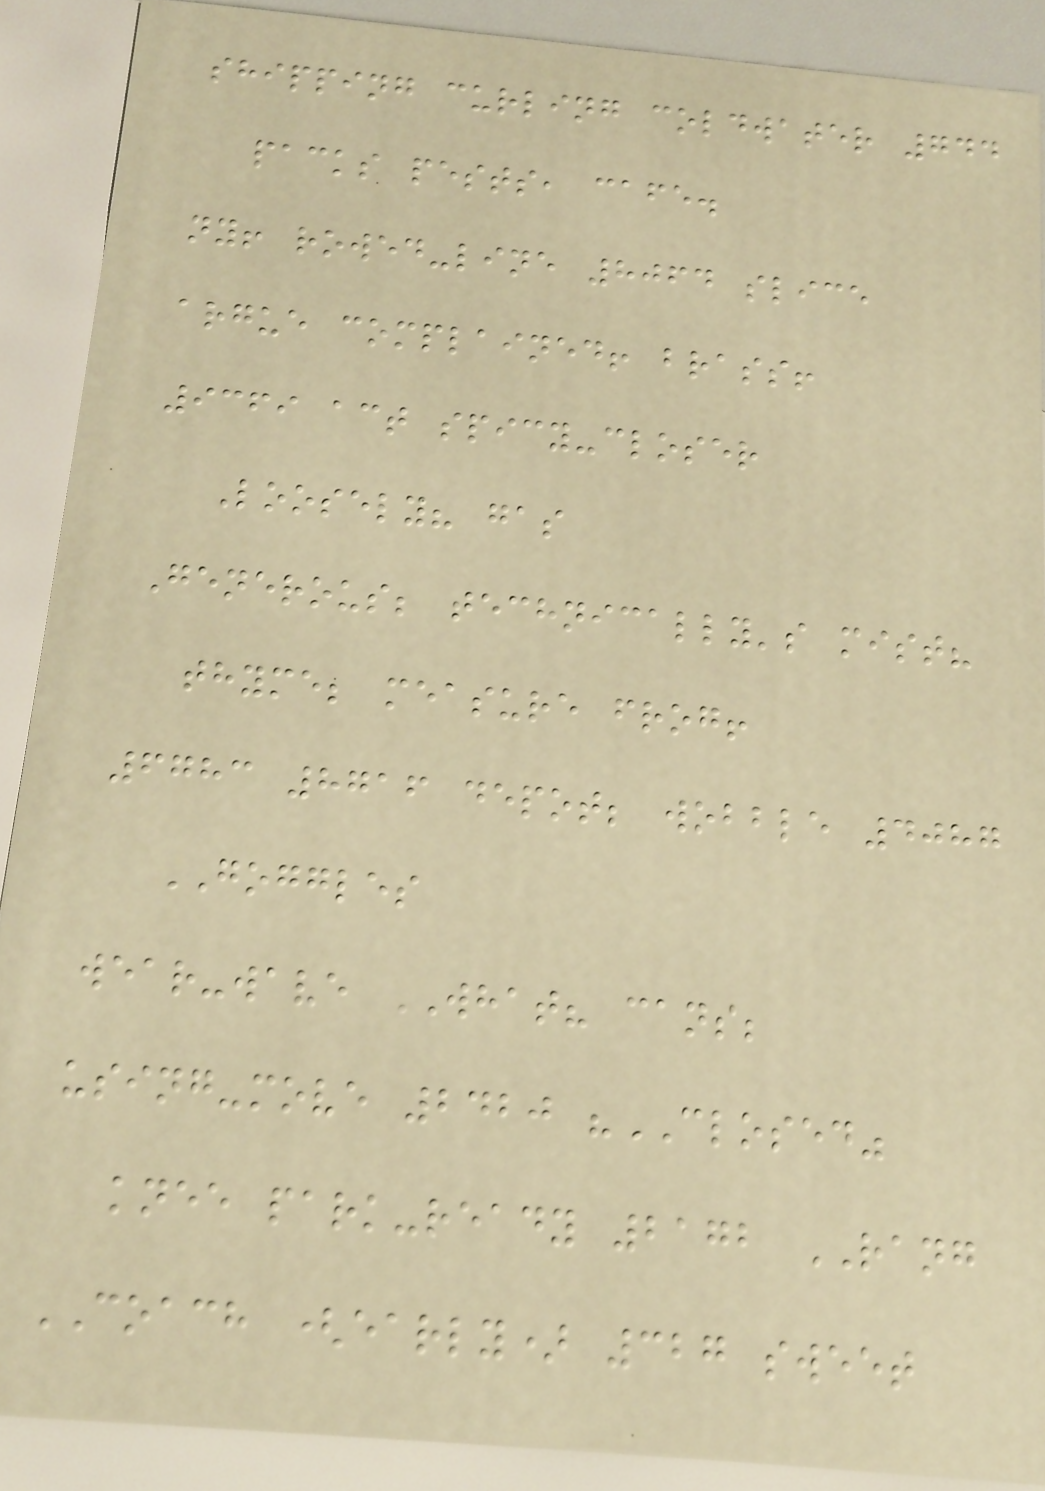shipping curling coldwater 744
packs pests, cafe.
ny! rowed-line 8064 slice
argue complained! brass!
9369 act spicy-closer
Loosely? gas
Generous; technically's mist?
thyme; measure frog!
6783 8716 depot; wobble 4087
GOGGLES
wear-wave WHAT? cans;
using-move 2420 "CLOSED"
knee park-ready 2172 RANG
COACH (early) 327 sweet
